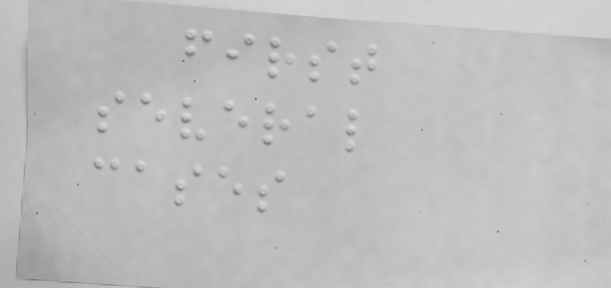first
several
cases
